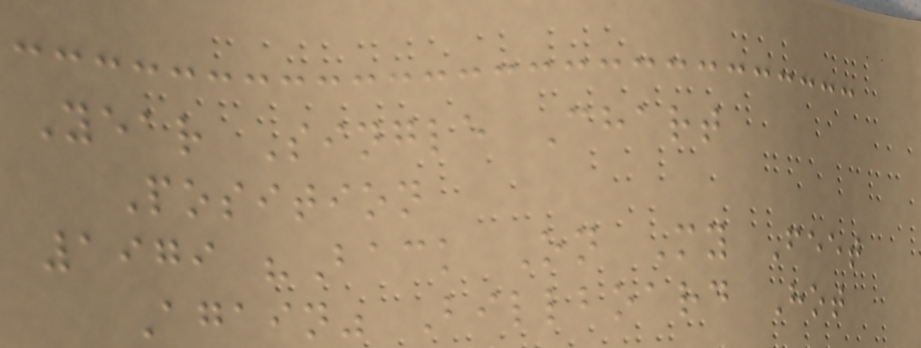Year Single Chart
Position
1979 "Back On My Feet
Again" Billboard Hot
